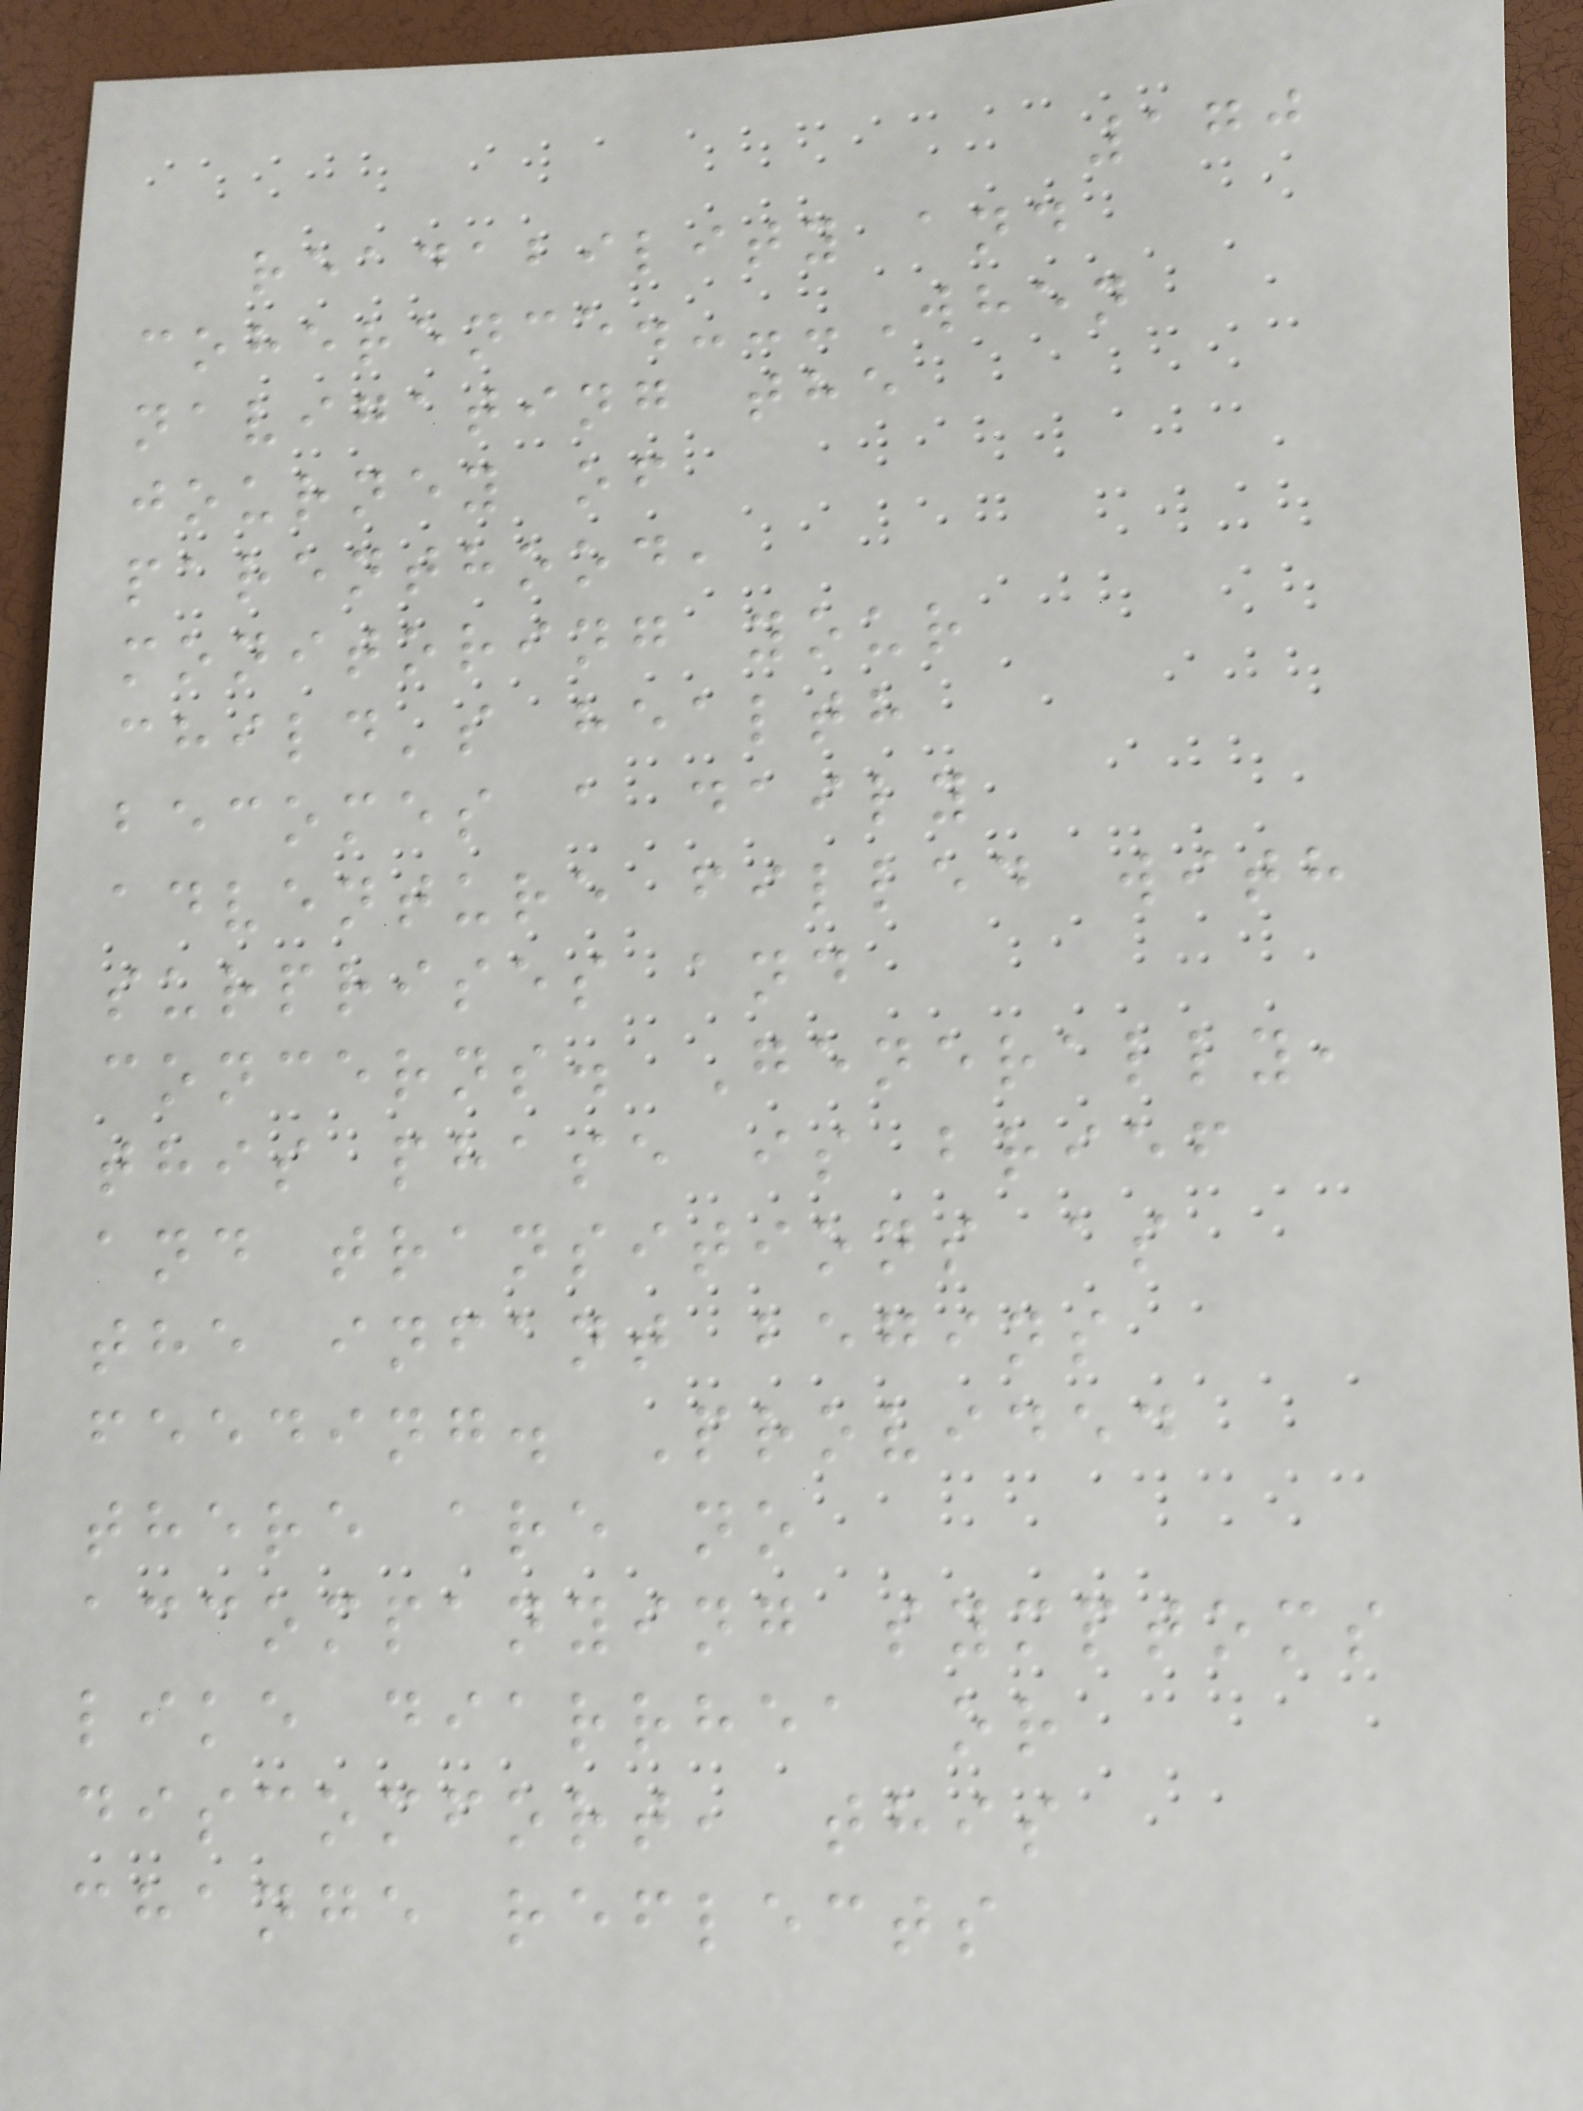170
readability and
coherence.---When
navigating the
journey of
parenthood,
monitoring your
child's health
becomes a daily
adventure filled with
surprises and
concerns. Generally,
this phase is brief
and transitions as
the infant begins
feeding. Provided
there are no
accompanying symptoms
like diarrhea or
discomfort, this
change reflects
